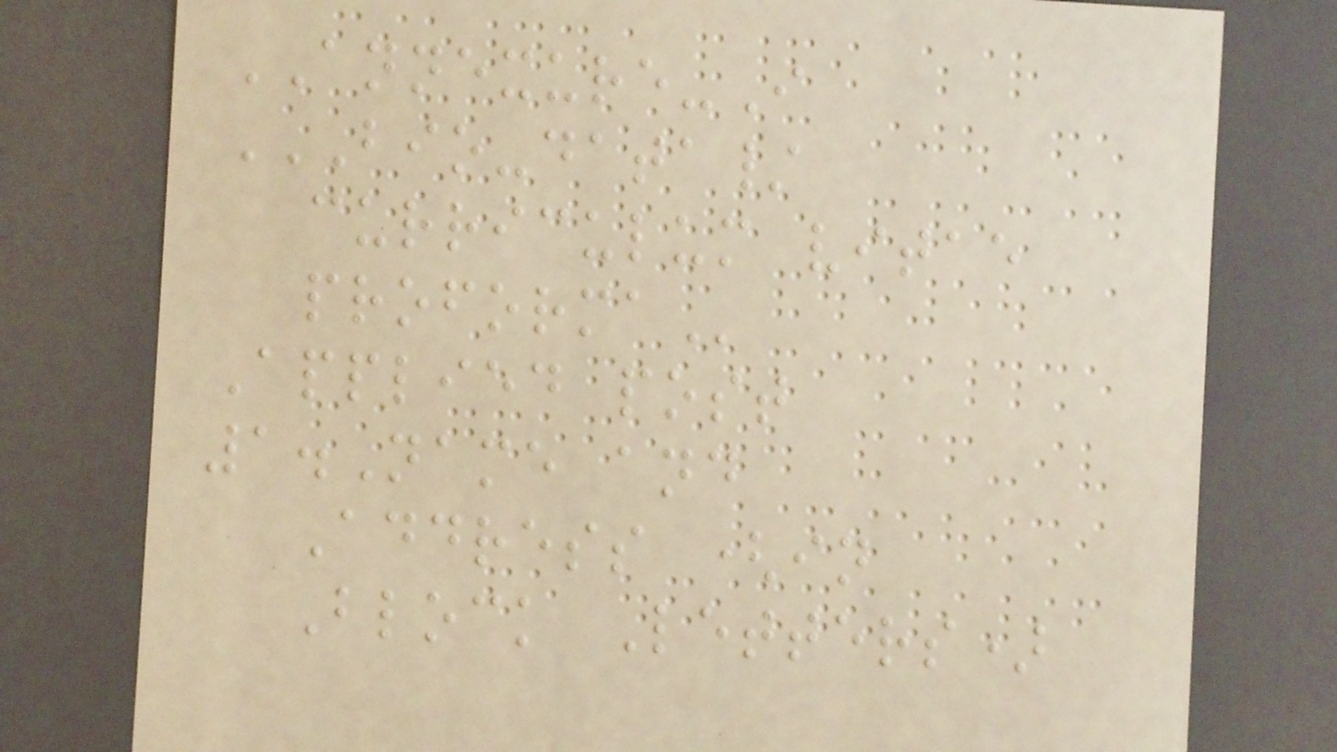ANNEXURE-I
BIO-DATA/
CURRICULUM VITAE
PROFORMA
Applied post
1.Name and
Address (in
Block Letters)
